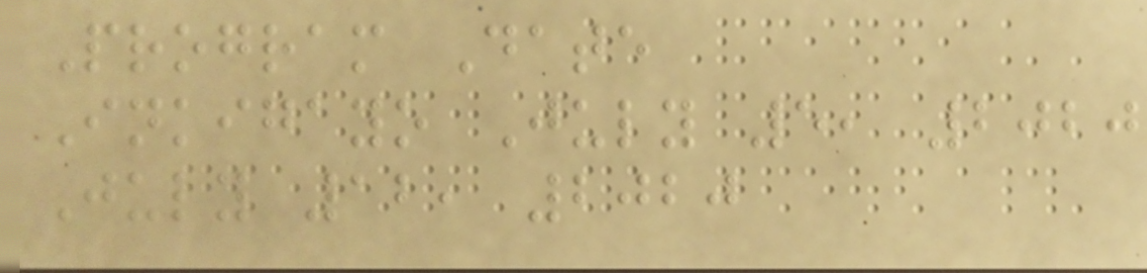Program Date
Inkigayo July 5, 2020
July 12, 2020
